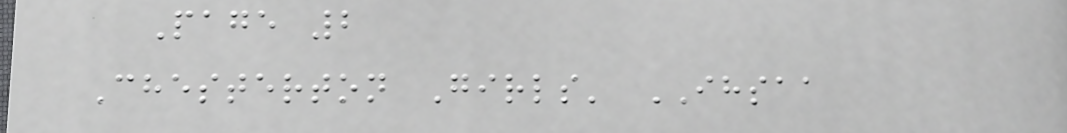Page 2
Chesterton Girls' IHSAA
